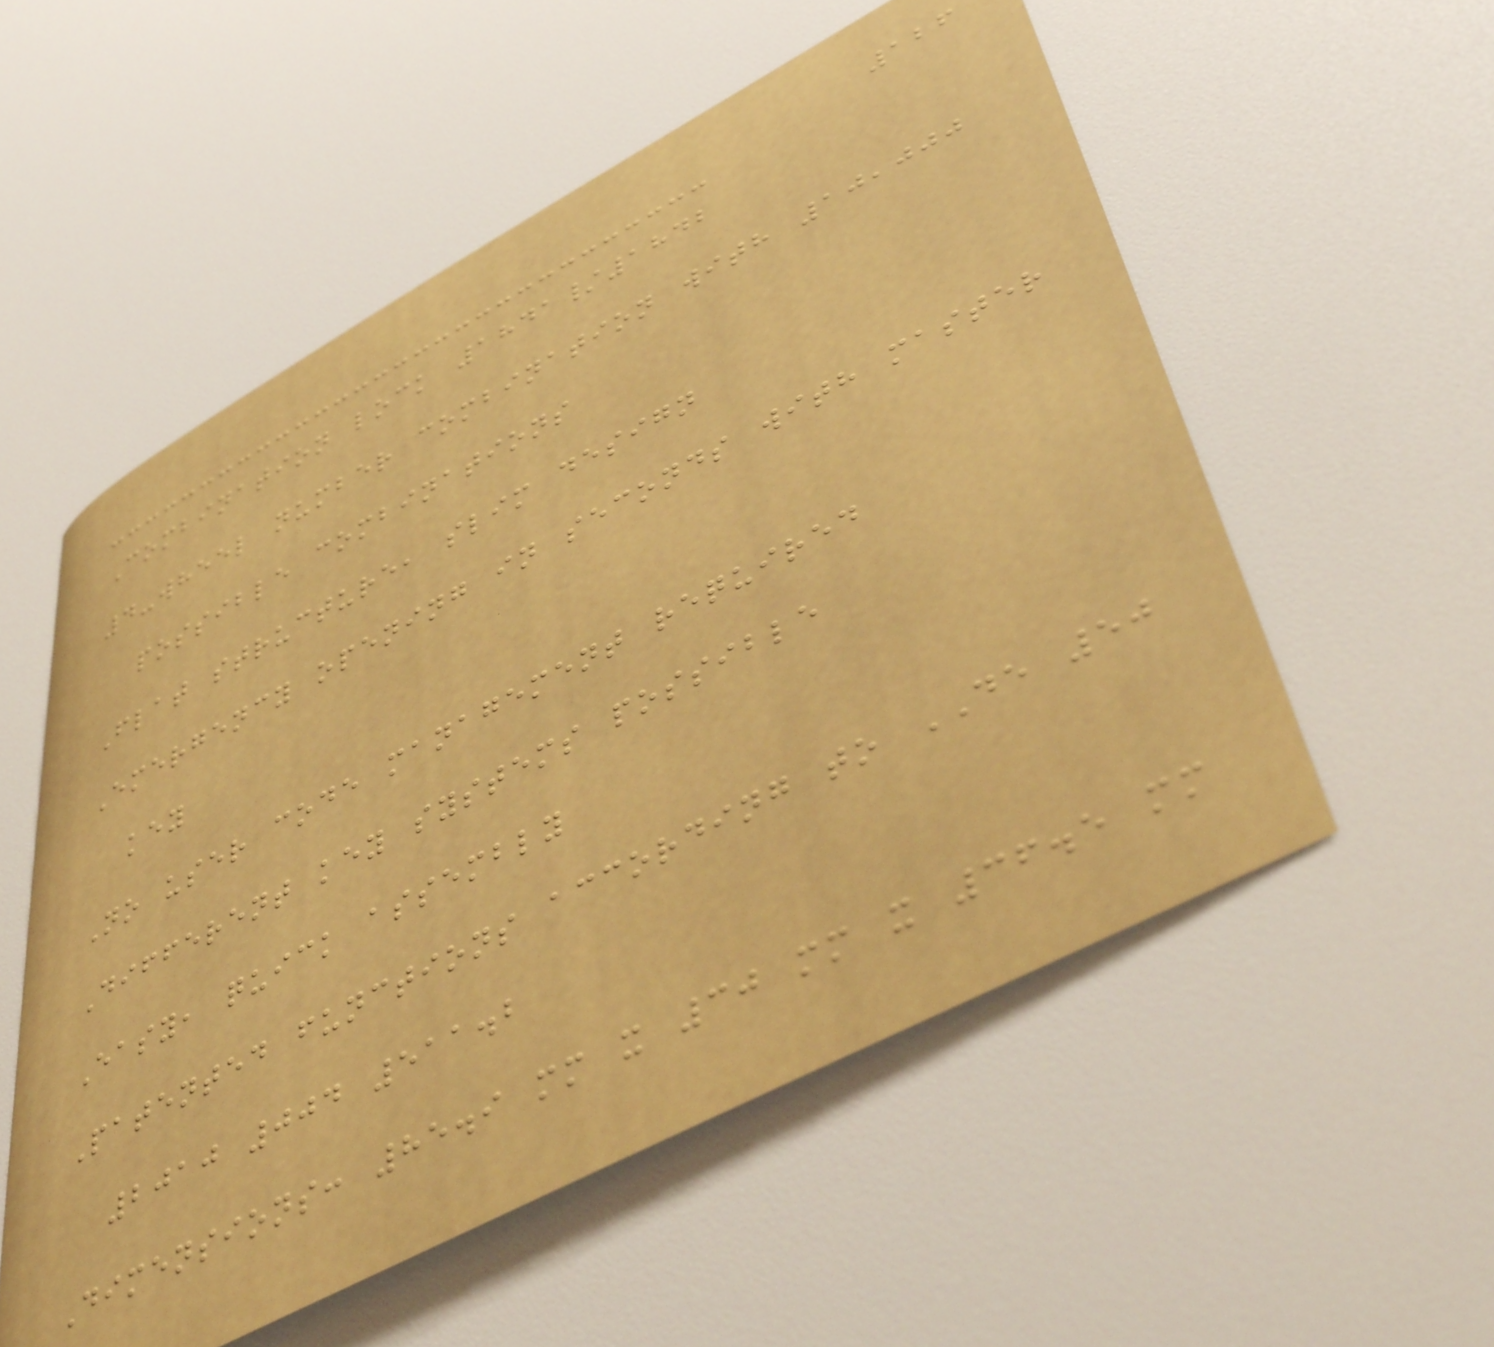126
Combination lock 1841/1842
4-wheel number combination with 10,000
possible combinations
Flat structure, slim design
Emergency opening in seconds with master
key
No user code management required
Different key systems possible
Easy, quick assembly
Patented functions according to DE 50
2010 004 511.2
Dimensions: 85.9 mm x 30 mm x 36.5 mm
